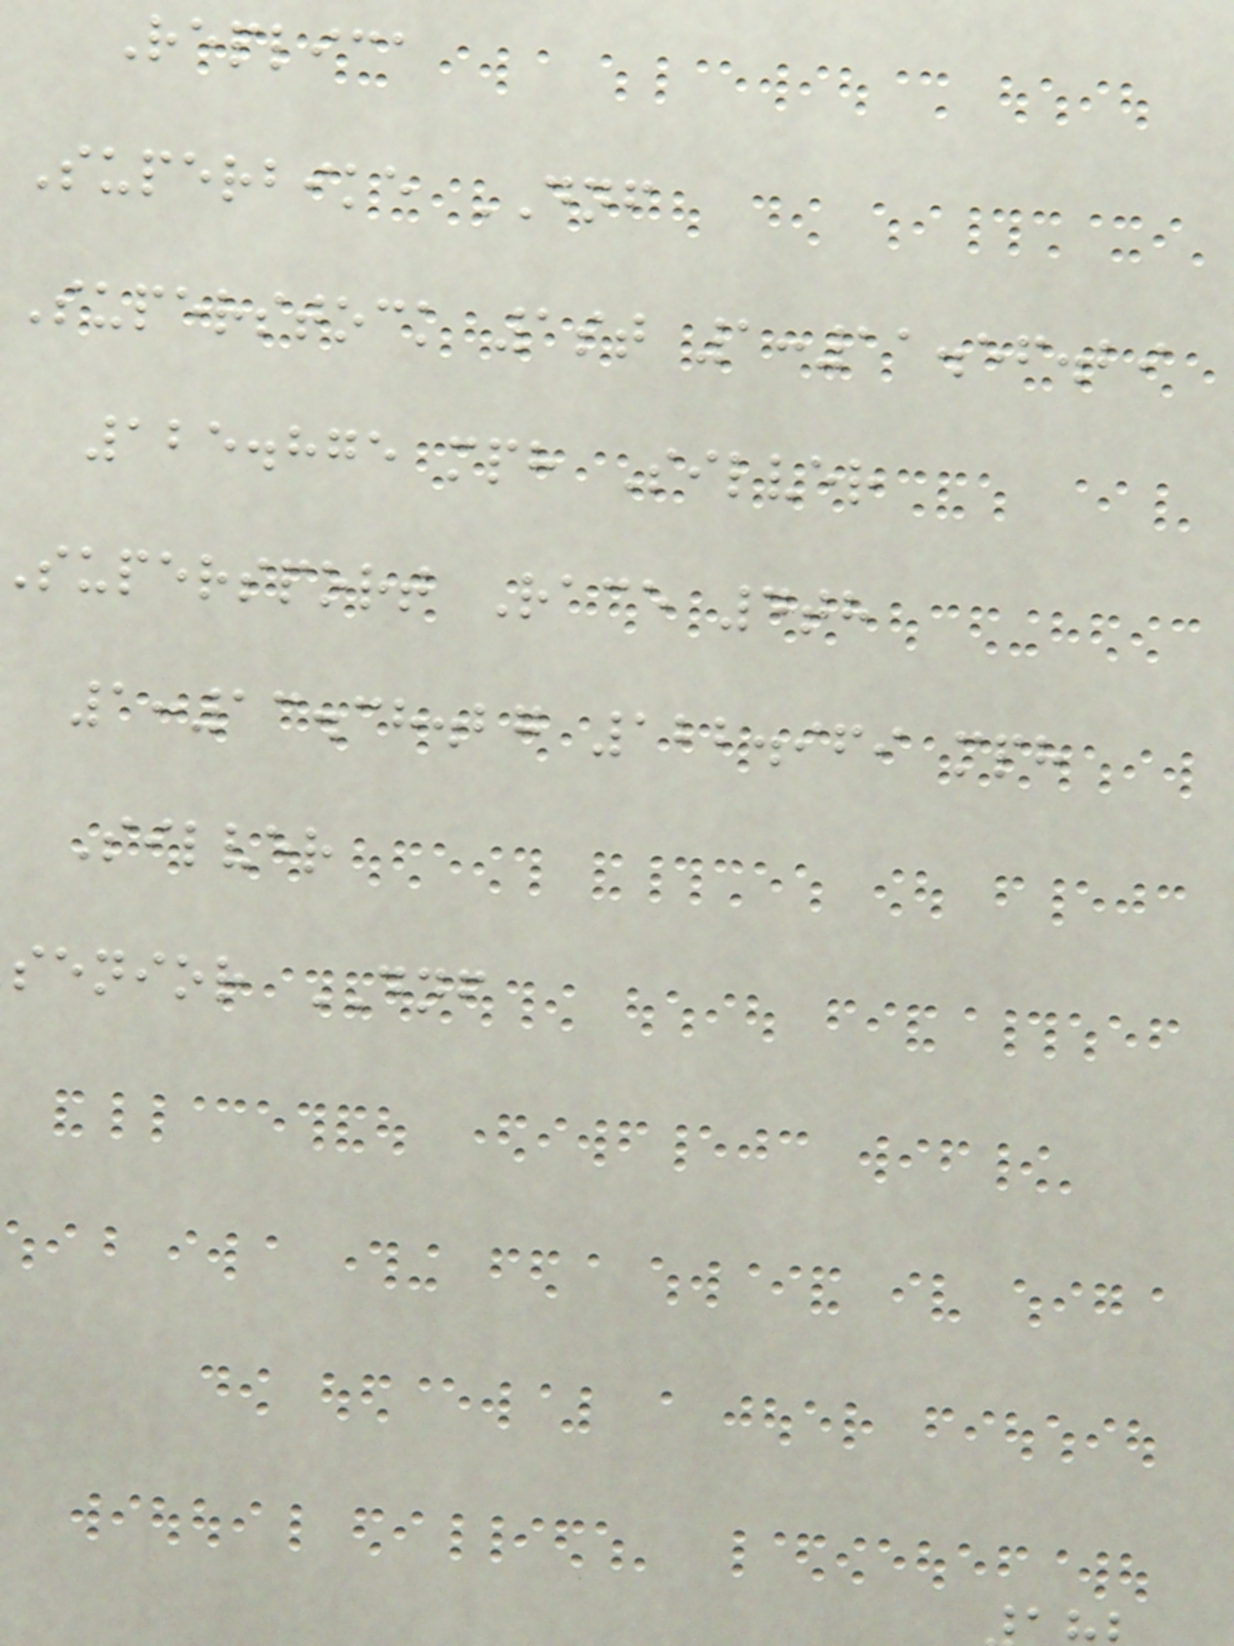Replica
Superbike DNF
Superstock 1st 1:11.56.29
125.875 mph Silver
supersport Race 4th
1:13.38.27 122.969 mph
Silver
senior DNF
